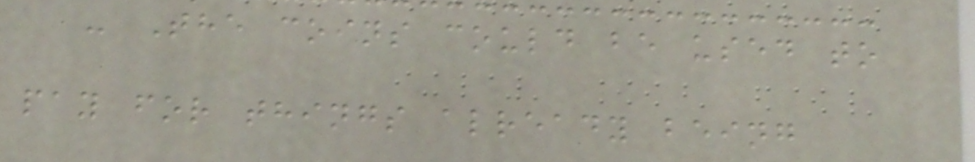- The coins could be used to
pay for things already being
